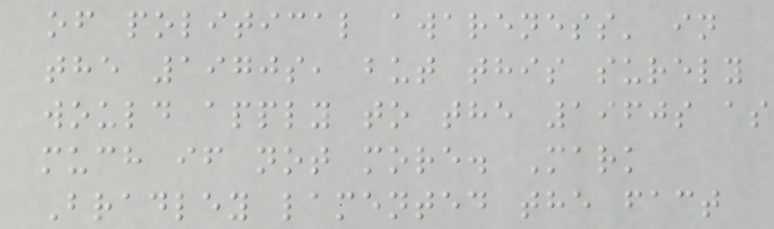of political awareness' in
the 1970s, but this surely
would apply to the 1960s as
much if not more. Mark
Bradley lamented the fact
